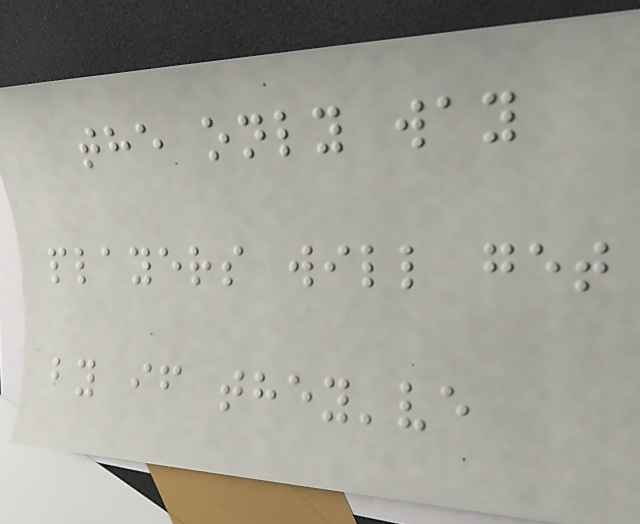the only way
players will get
by if they've
